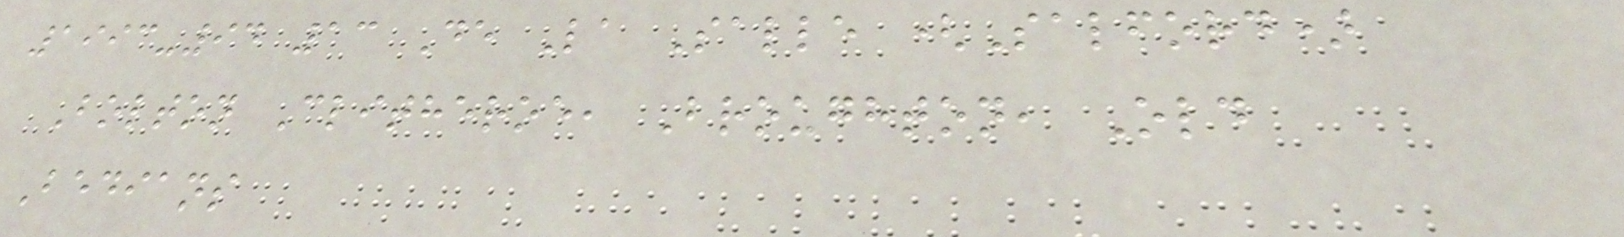1993-94 13 De La Salle (Salford)
Bolton Clitheroe, Broughton, Old
Bedians
